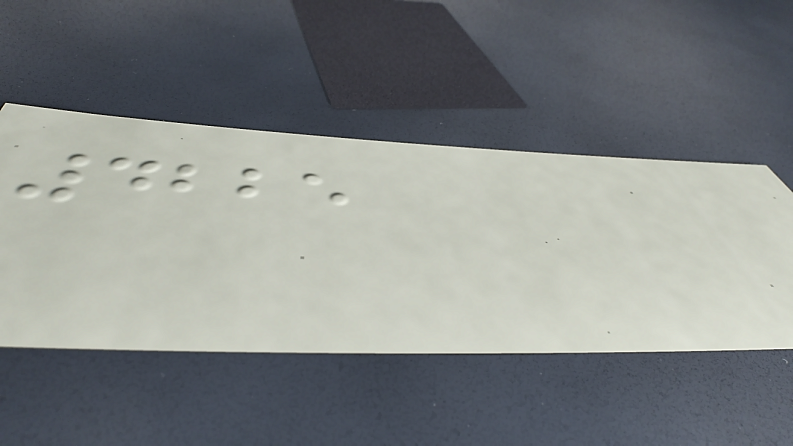4225
